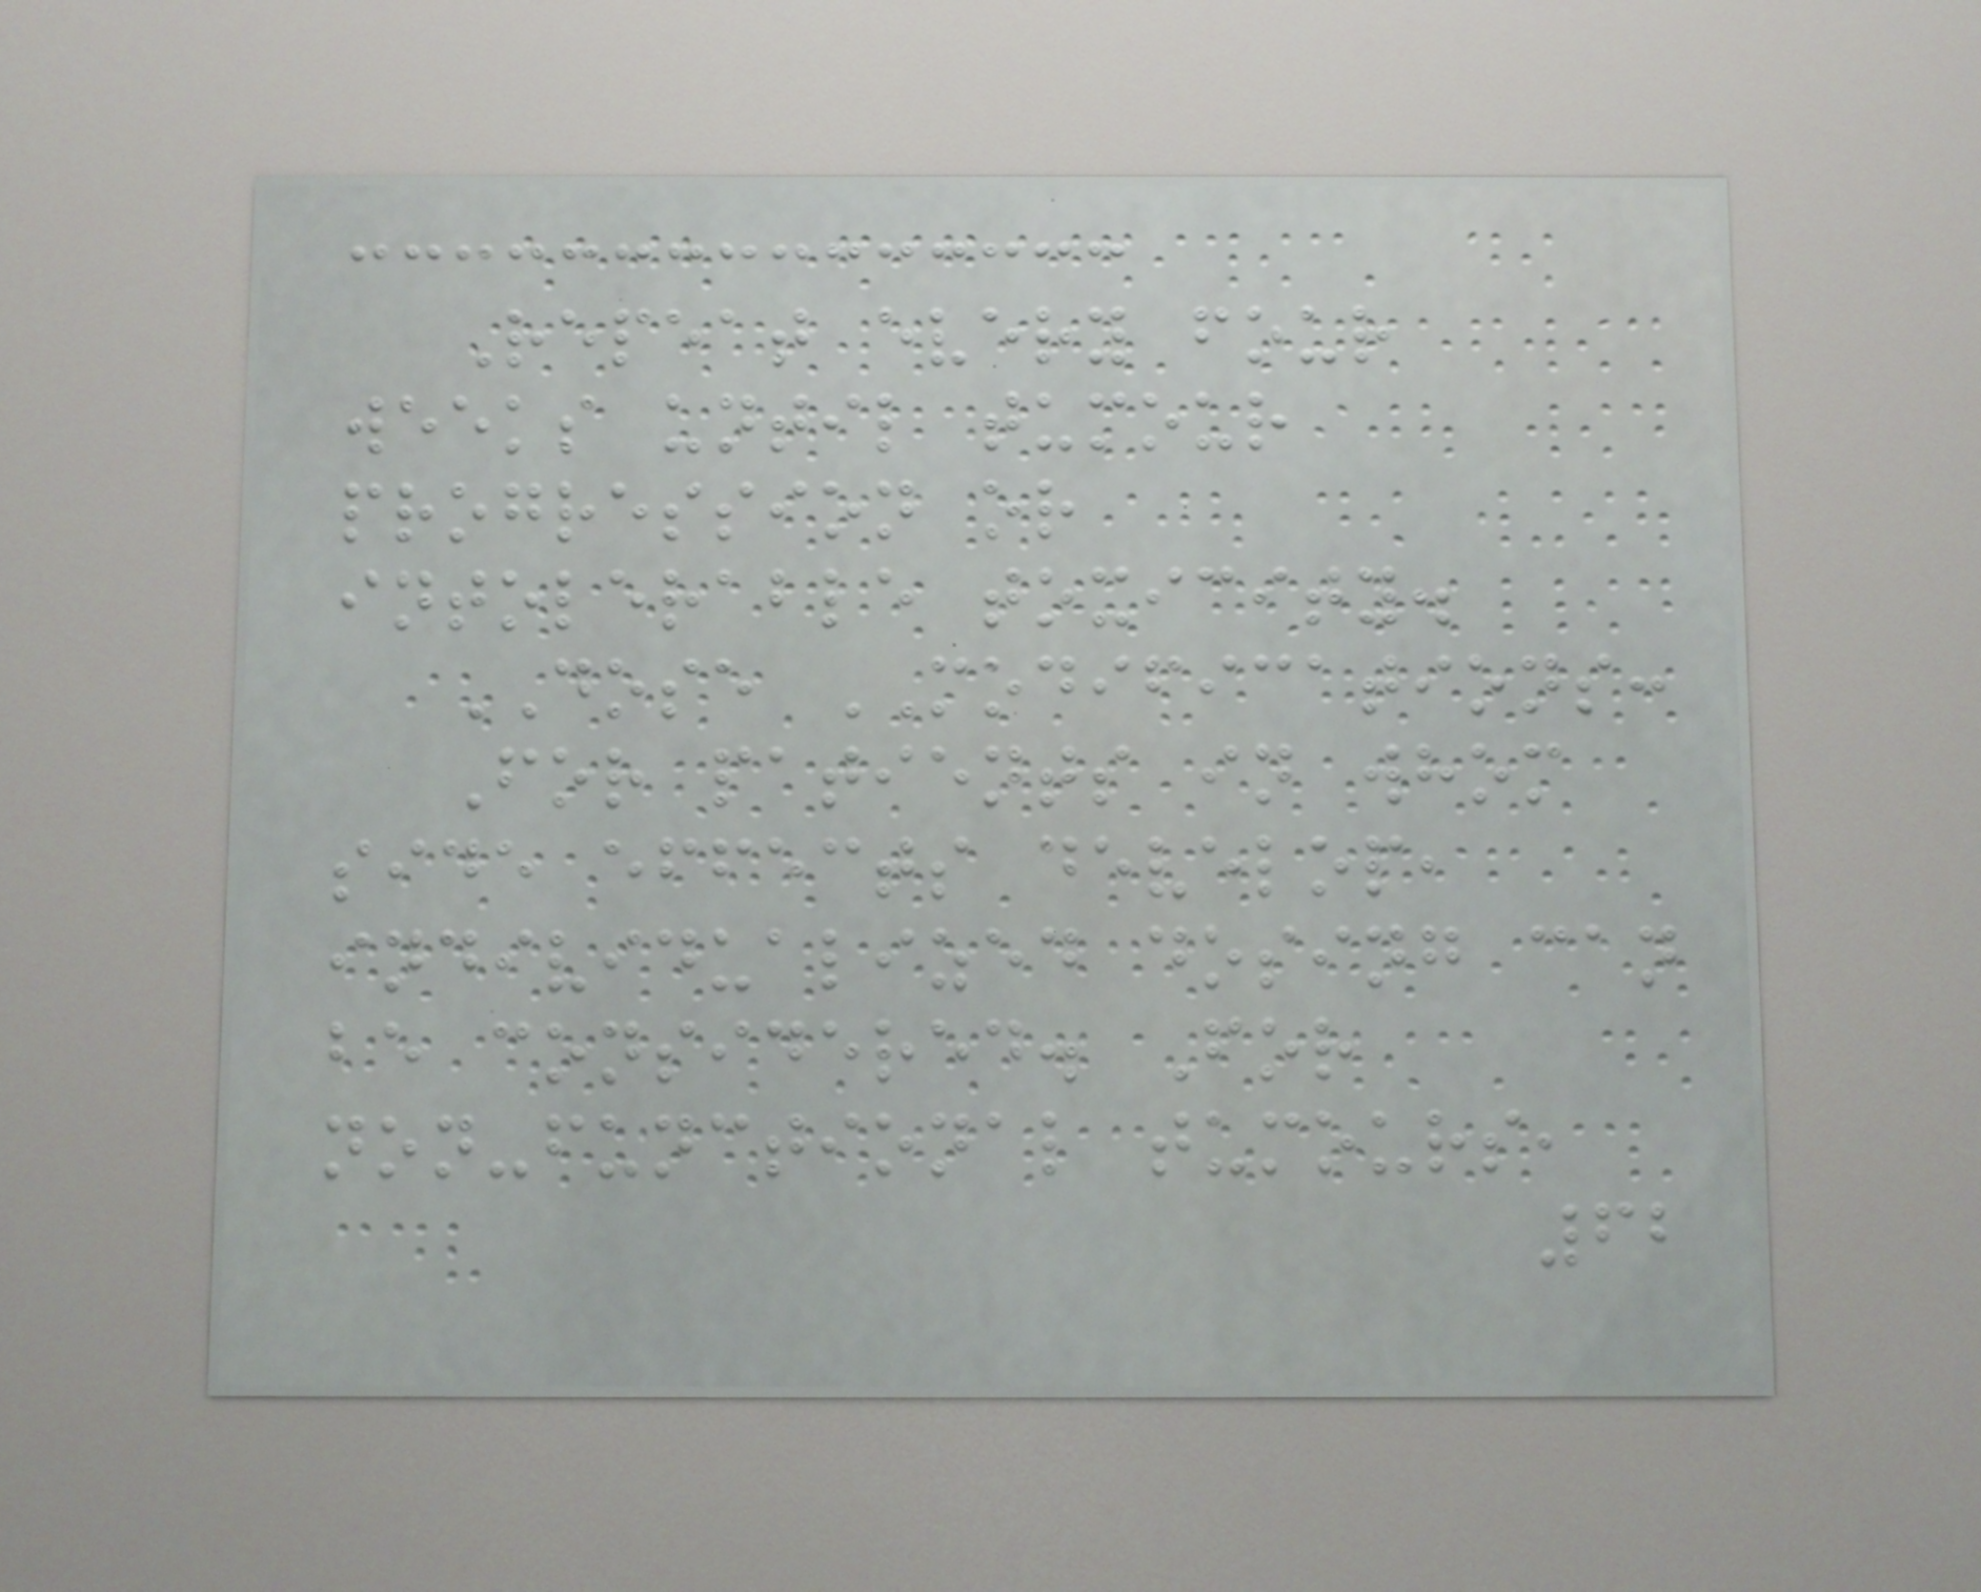Repeat every four
weeks until tumour
progression or
intolerable toxicity.
DOSE MODIFICATIONS:
For patients in whom
side effects develop,
individualized dosing can
be considered. For
non-functional tumours,
62
